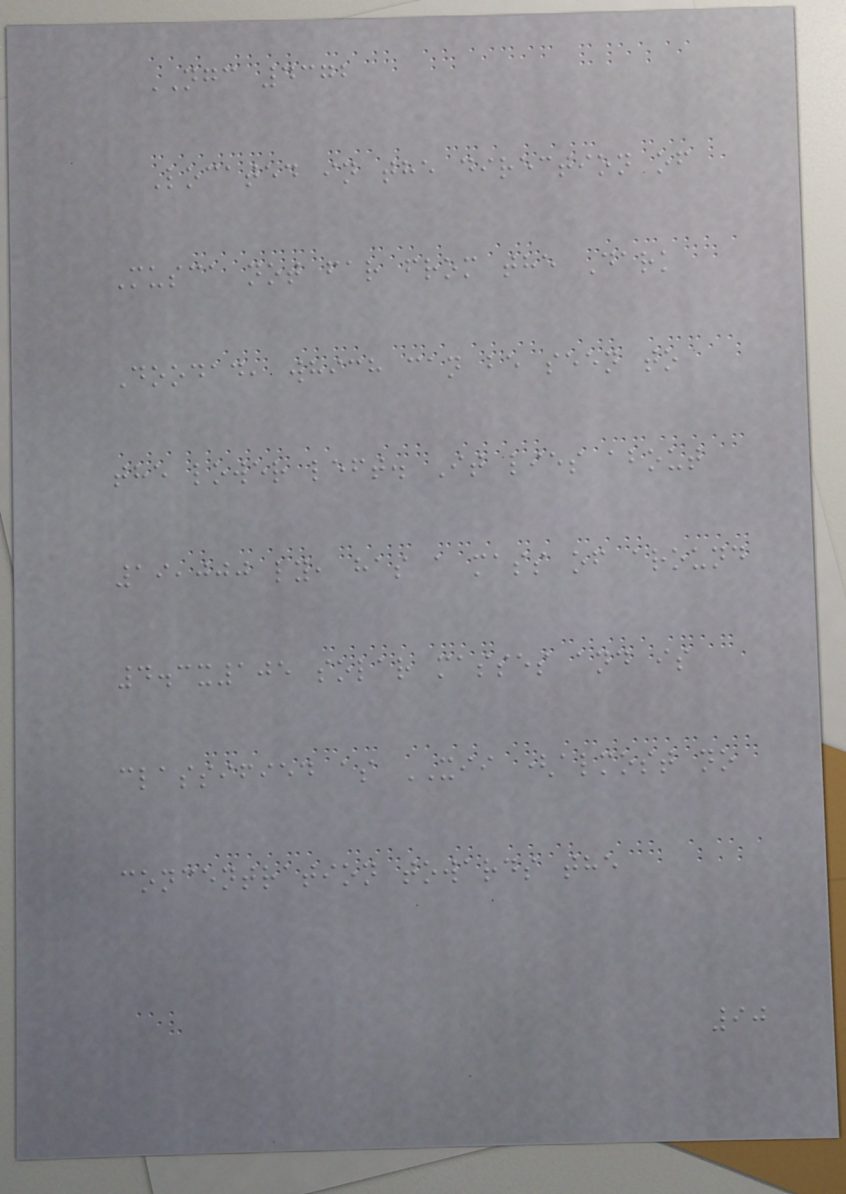NGC 4372
Located in the direction of
Musca not far from the Dark
Doodad, which can be seen to
the lower left. It lies about
19,000 ly, has a mass of around
4.3x105 solar masses and is
classified as XII (almost no
concentration towards the
90
